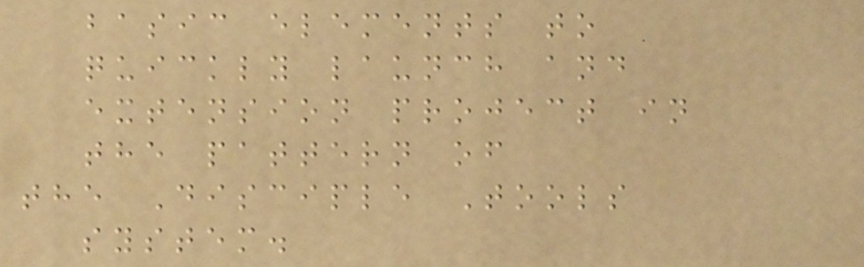basic elements to
quickly launch and
extension project in
the pattern of
the Disciple Tools
system.
